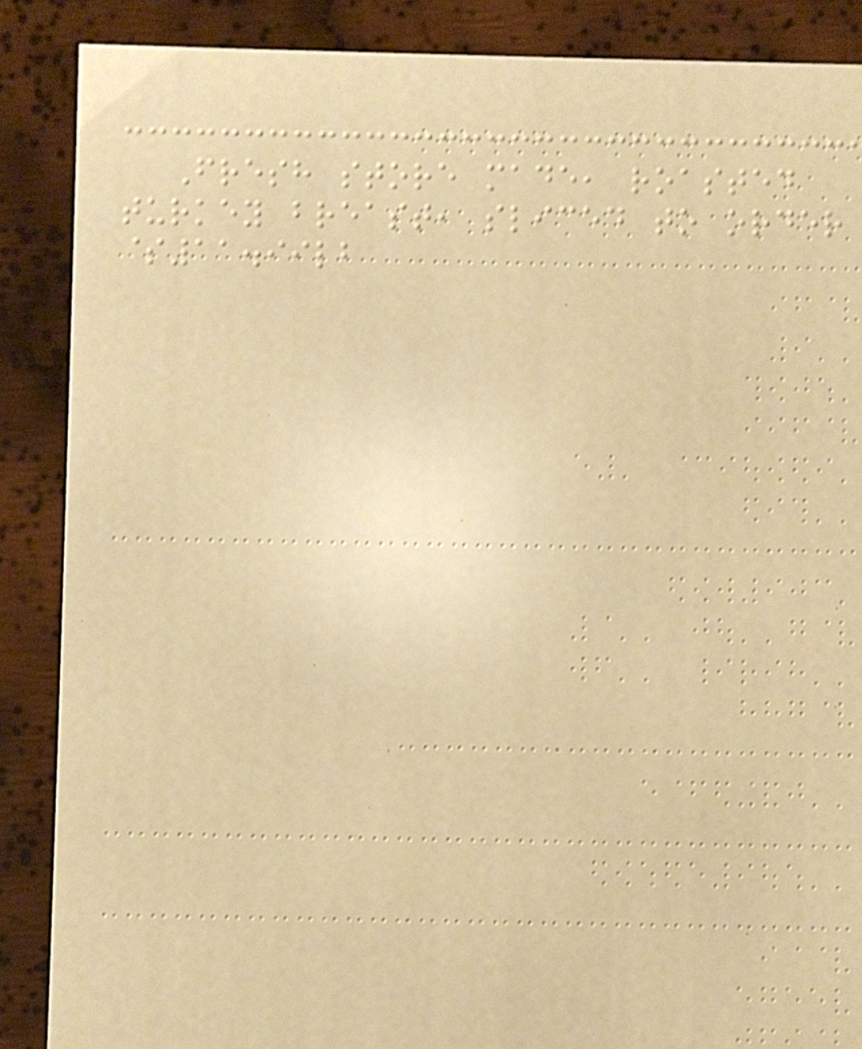Fresh store made, roasted
turkey breast, sliced to order
$11.99lb
